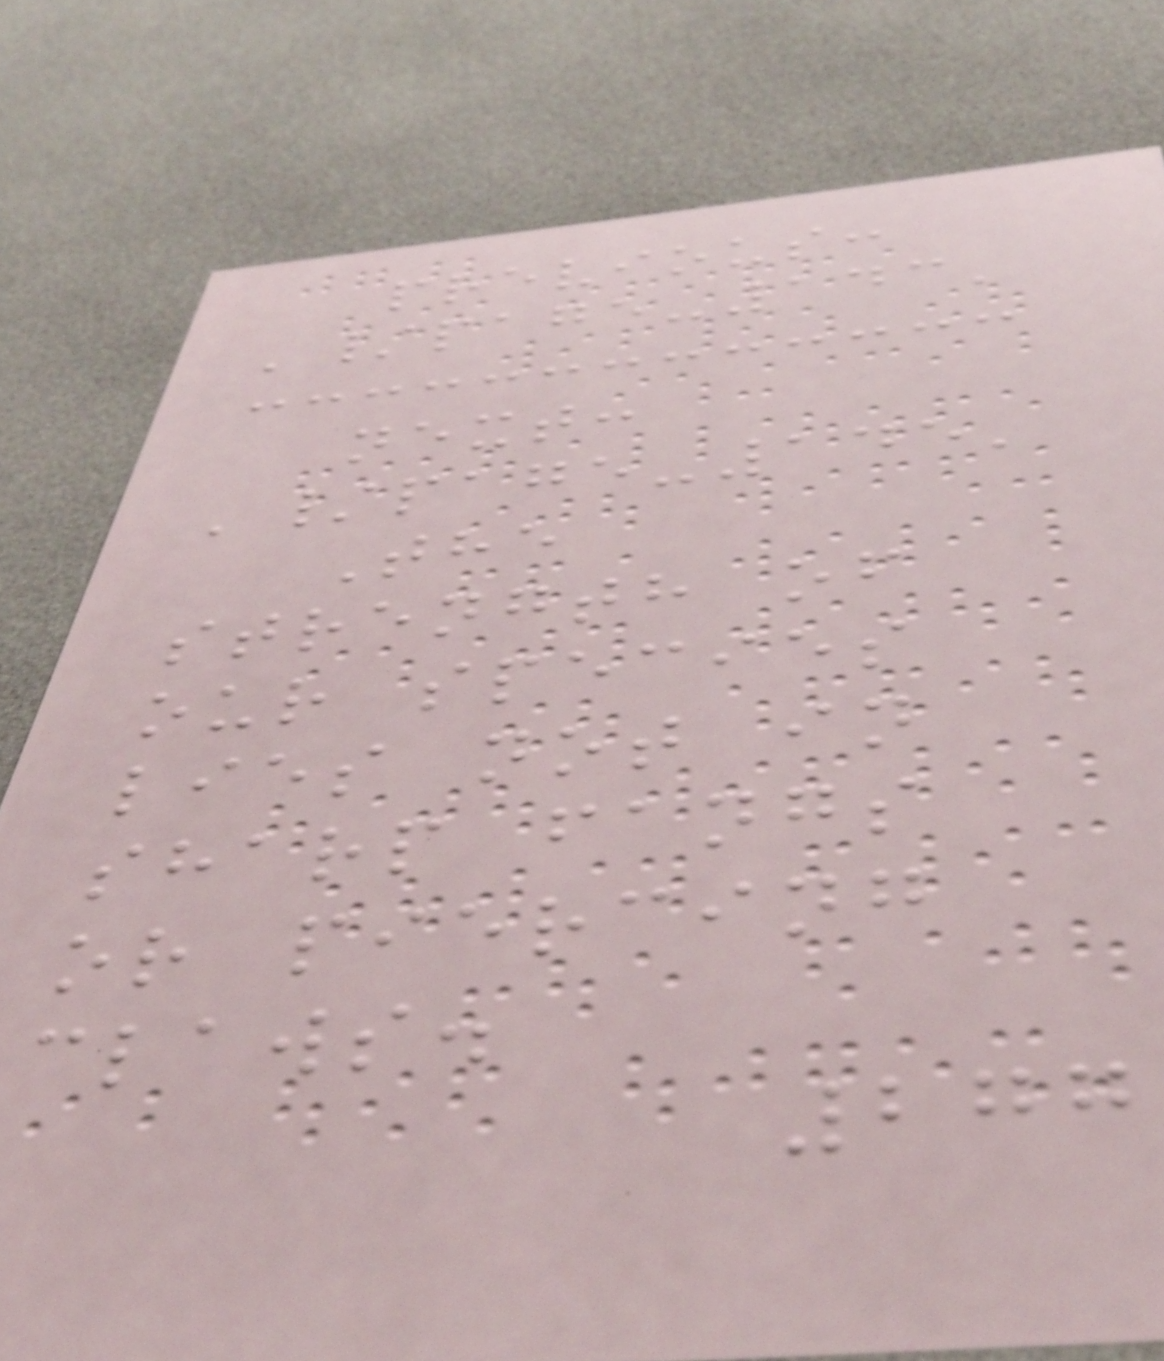previous:
'/page-143'
next:
'/page-145'
The
strength of
our species
lies not in
sharp fangs
or piercing
claws.
277
